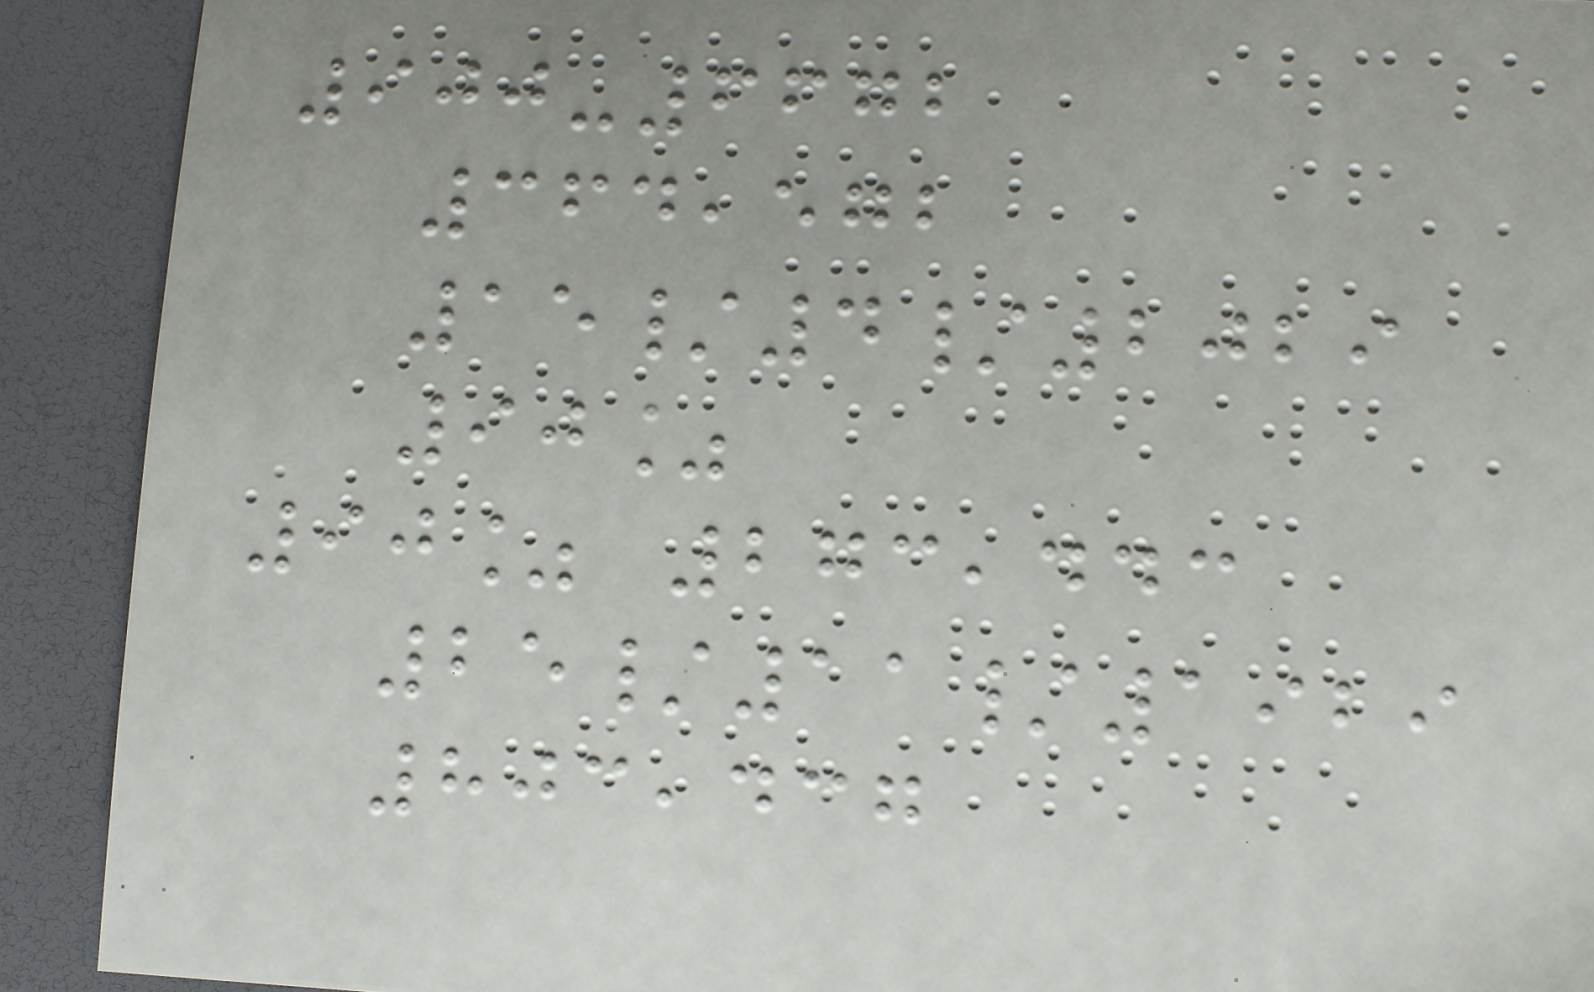900-6672
364,572
15/4/2029
90%
90% 273,443
25/11/1929
803,437
